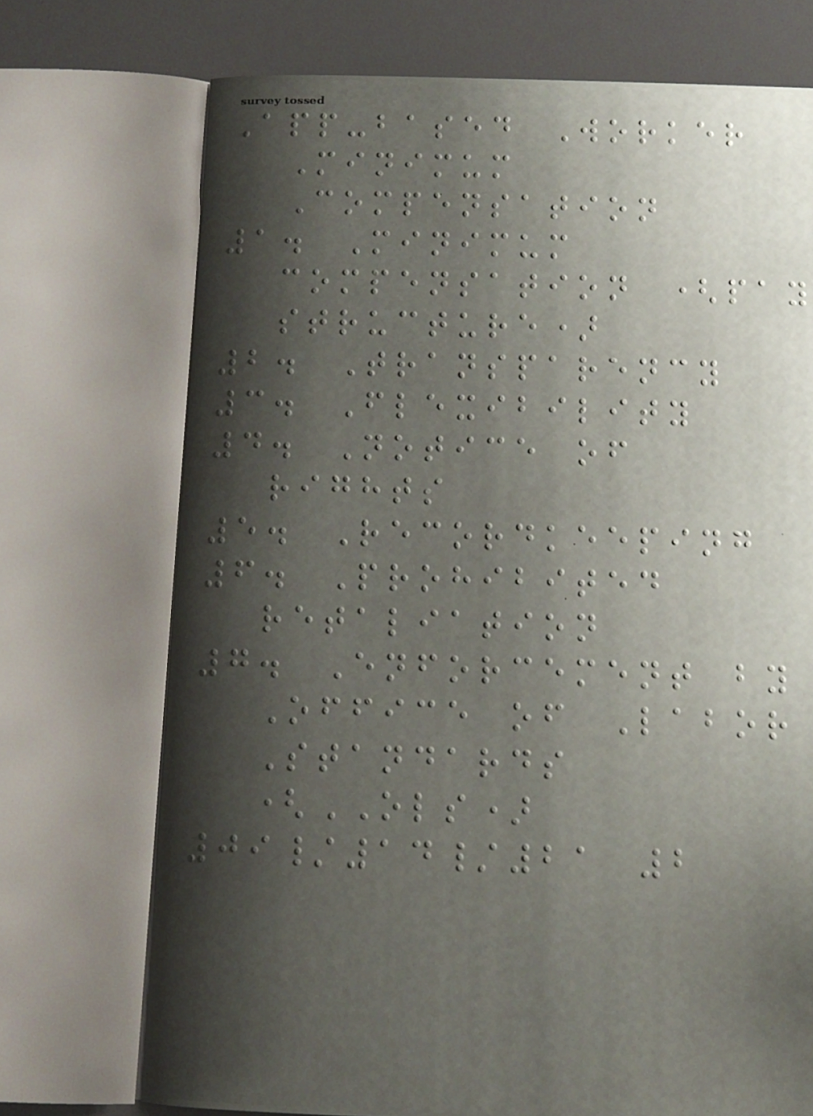App-based Worker
Minimum
Compensation
1. Minimum
compensation (pay
structure)
2. Transparency
3. Flexibility
4. Notice of
rights
5. Recordkeeping
6. Prohibited
retaliation
7. Enforcement by
Office of Labor
Standards
(OLS)
09/14/21 2
